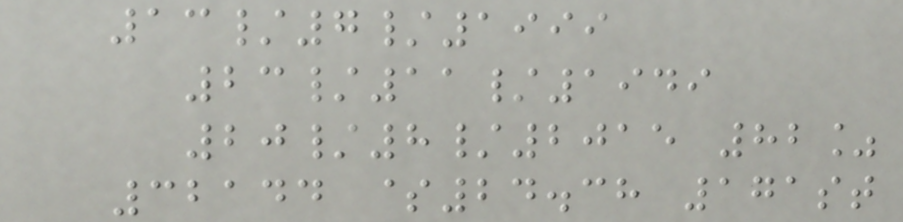13/7/1999
23/11/1949
20/8/2015 82%
32144 $24.38 171st
